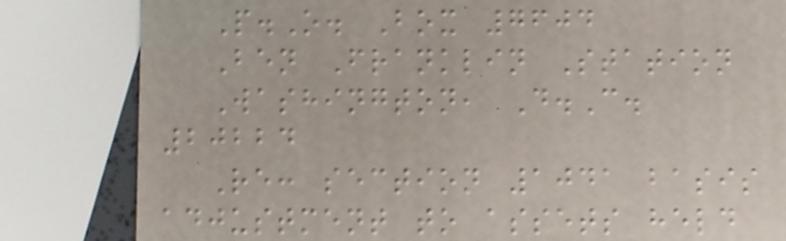P.O. Box 7604
Ben Franklin Station
Washington, D.C.
20224
Re: section 1041 basis
adjustment to assets held
